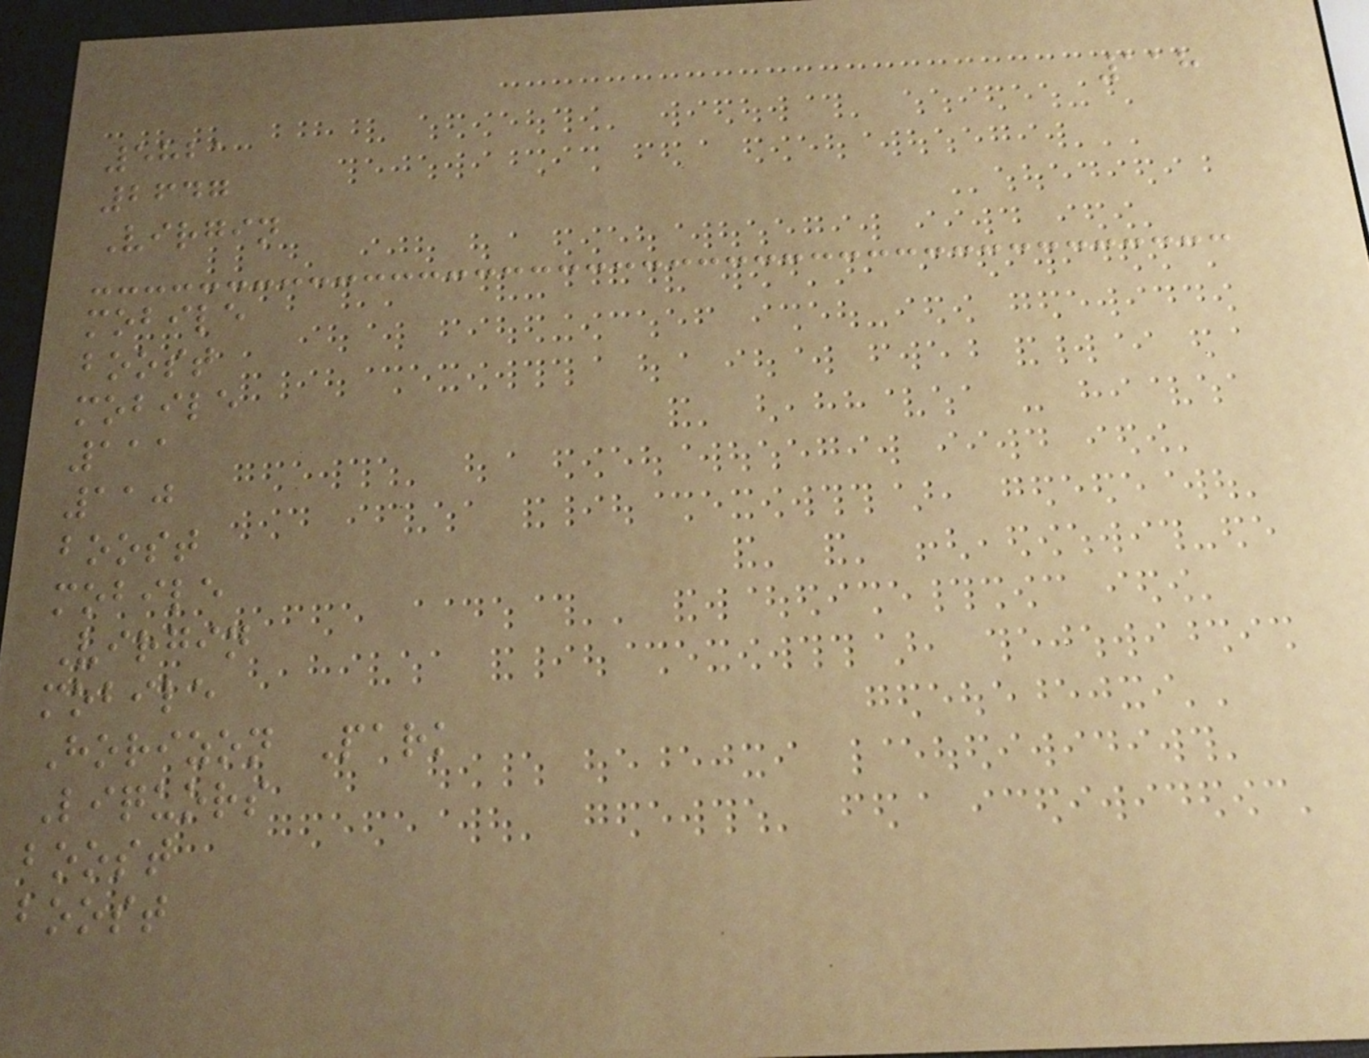118
5821
2647
Virgin
mobile
boost
mobile
111
110
boost
mobile
Virgin
mobile
Horizon Park
Liquors
boost
boost
